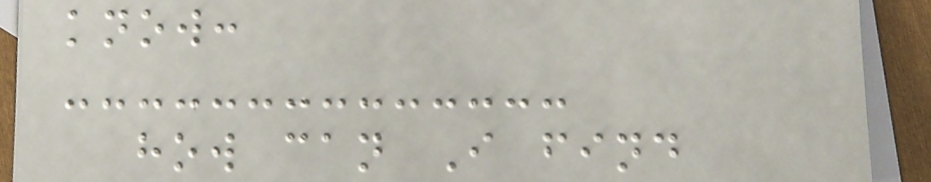know:
how can I find
